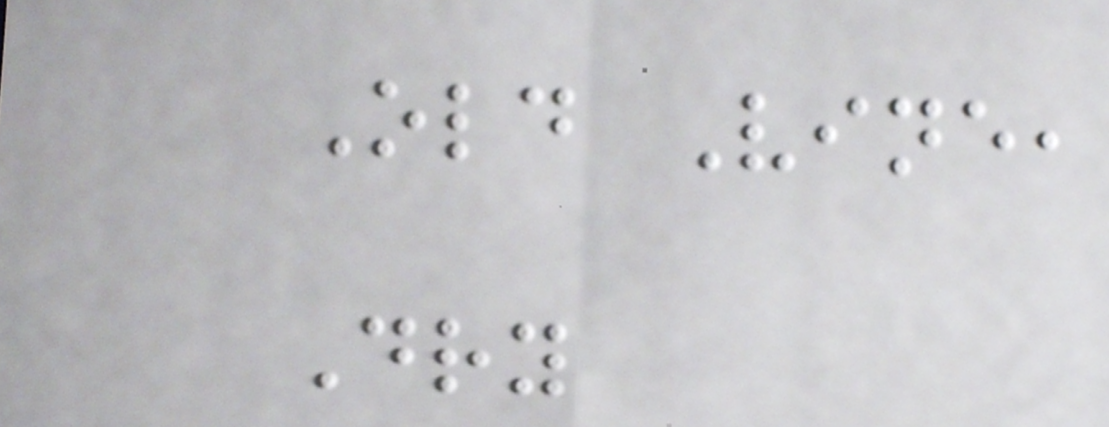Old Vine,
Dry
